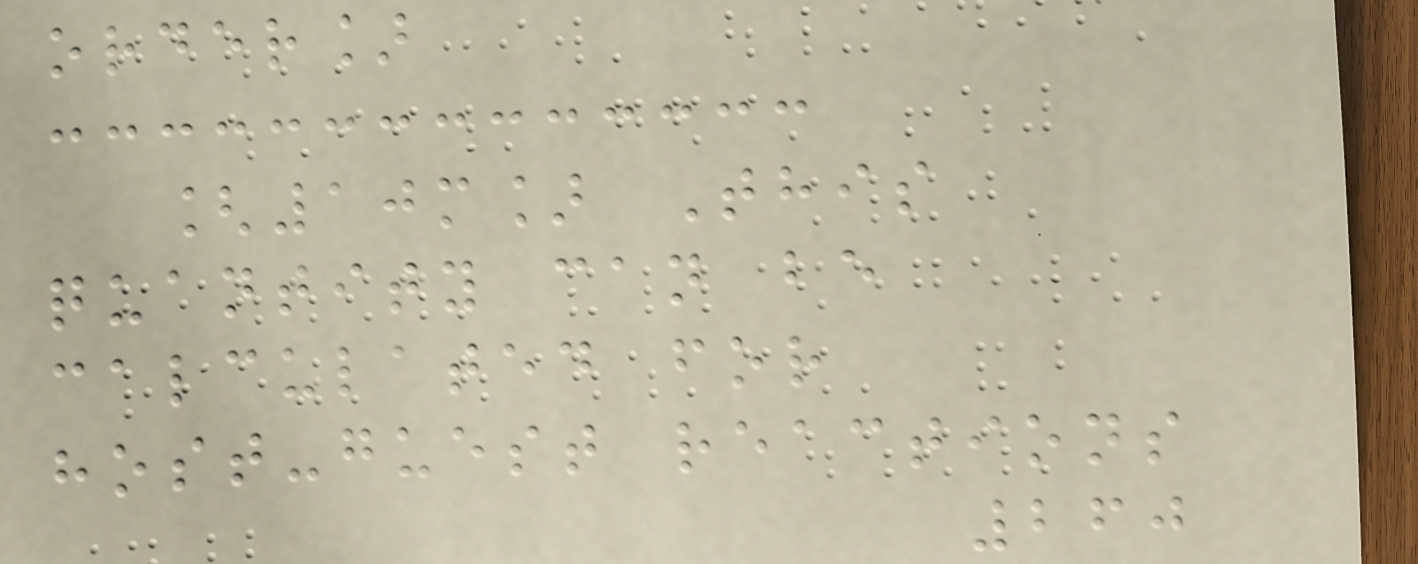order]
[10m] This
quantity can be
calculated for
host-guest reactions
260
